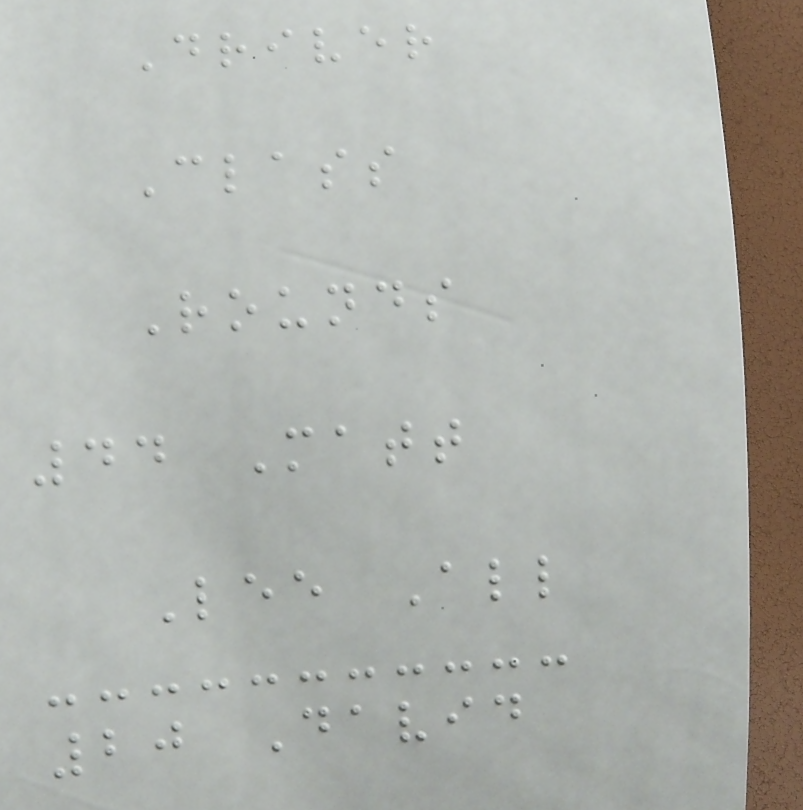Driver
Class
Rounds
44 Matt
Lee All
20 David
